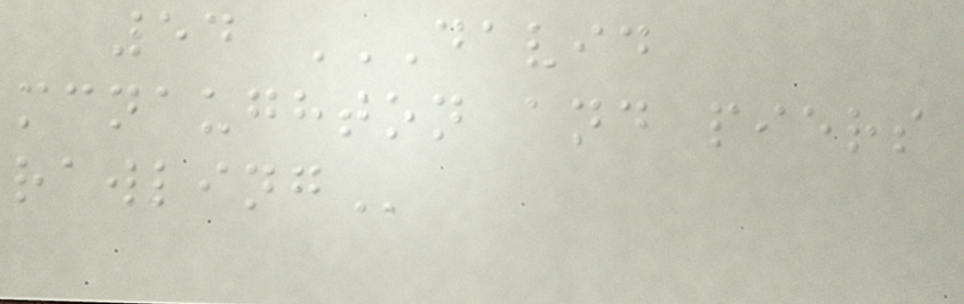54 DAVID
MCNAUGHTON AND PIERS
RAWLING
